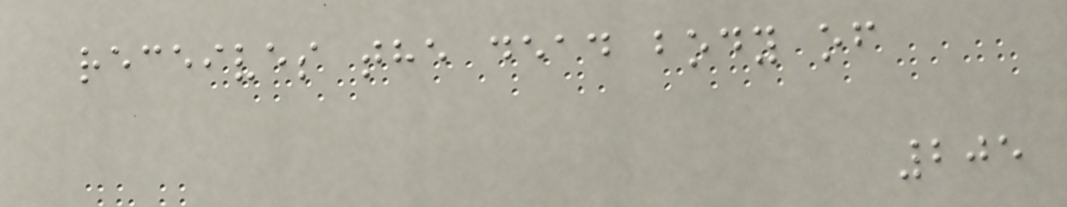receives the dead body of
205
